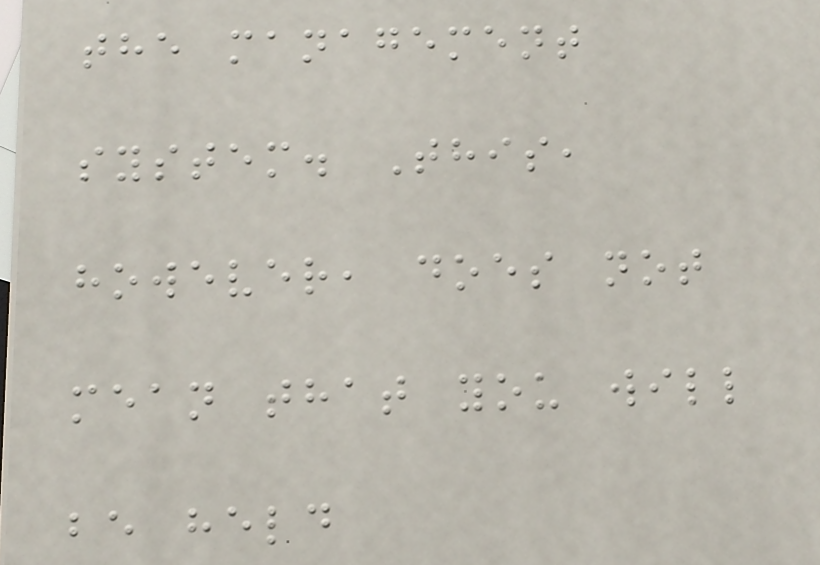the management
system. This,
however, does not
mean that you will
be held
